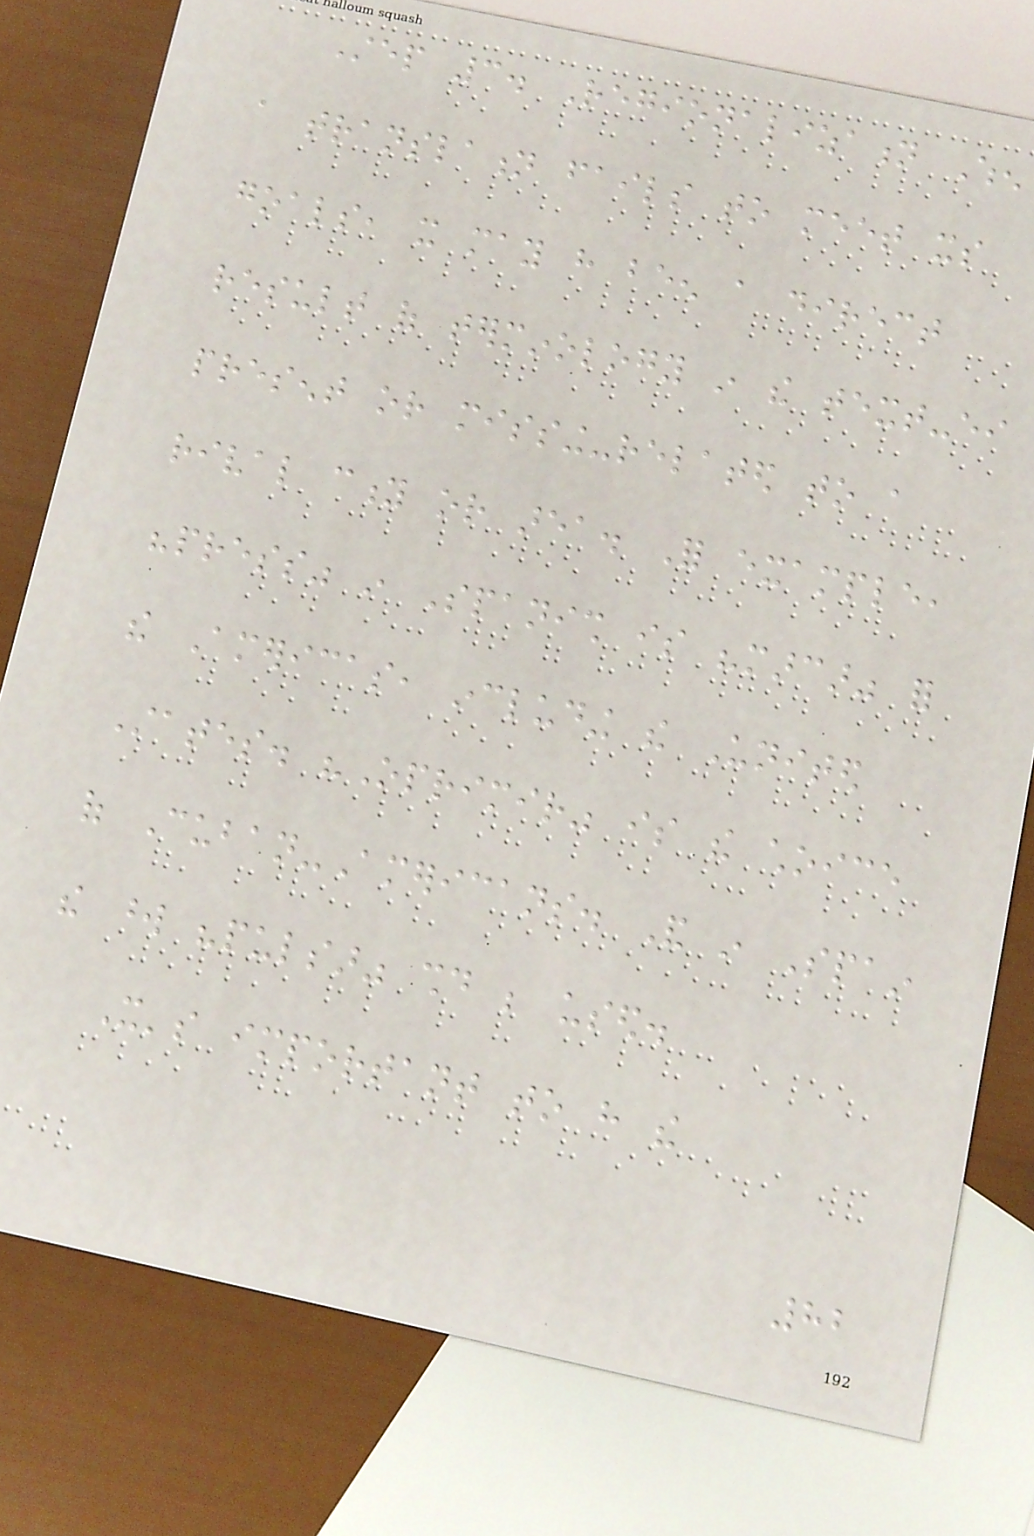Step 3. Regionalization When
a translation fails to meet its
goals, it may have been a direct
result of terminology in the text-either
present or missing-related to a
rival city or area. For example,
"press" in Spanish is "marcar" for
the Americas, including the United
States. "Oprimir" is the choice
of Cuban-Americans. And in Spain
the word "pulsar" should be used.
It's important to have the
82
